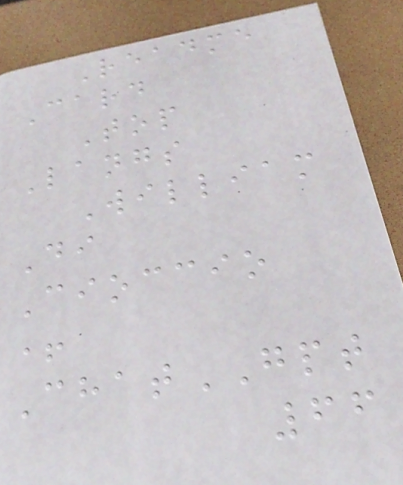Readme
Card
Top
Langs
William
Di
Cioccio
+
ChatGPT
66
